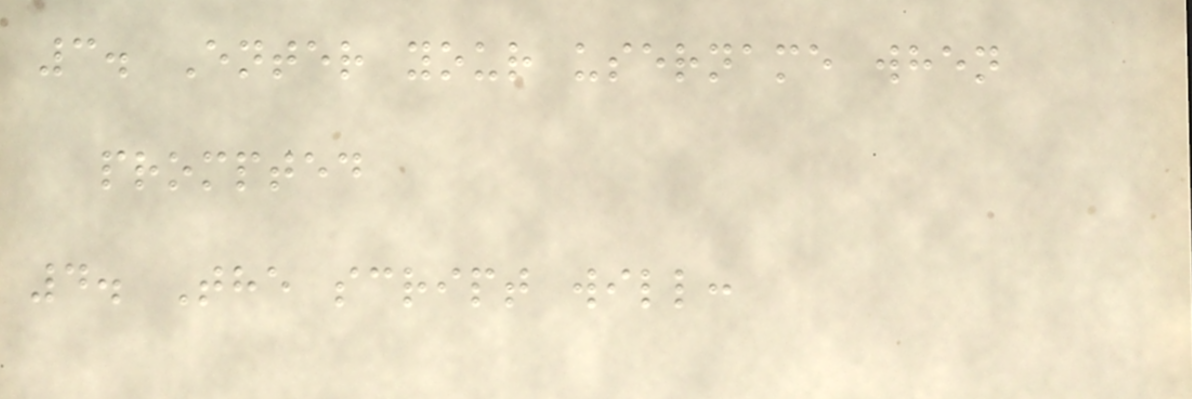3. Enter your username when
prompted
4. The script will:
